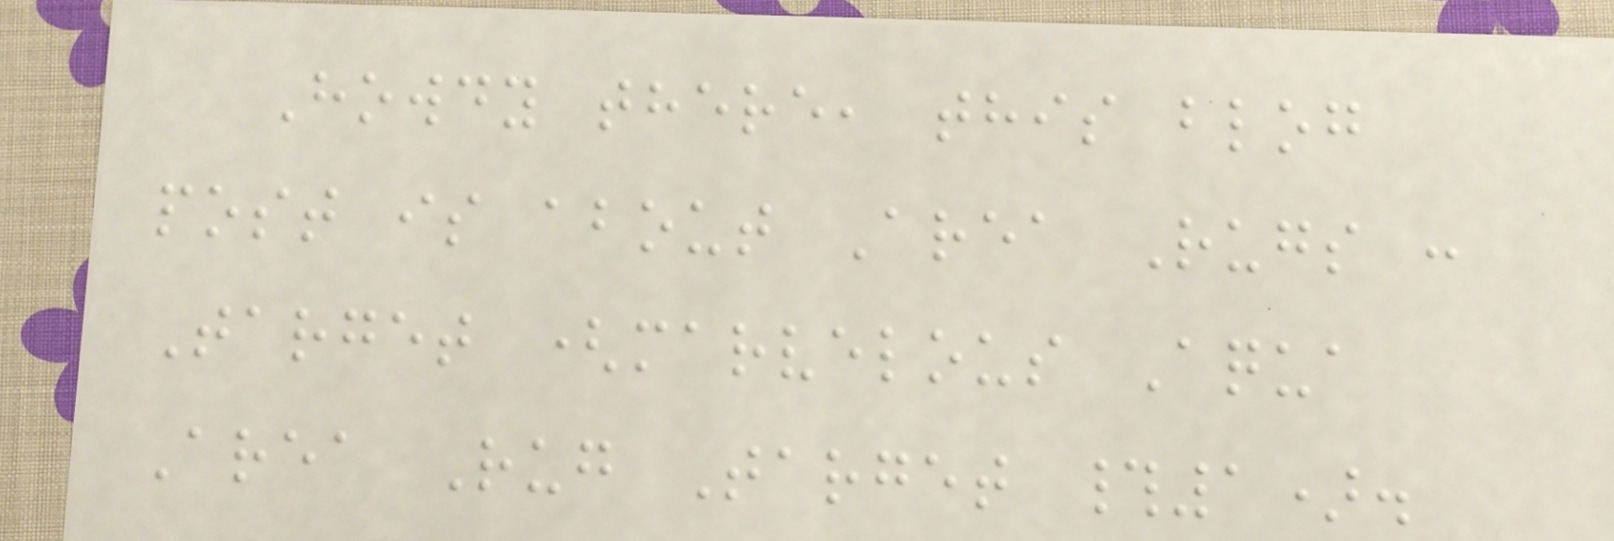Howdy there, this blog
post is about Area Rugs :
Target (marvelous Aqua
Area Rug Target #1).
